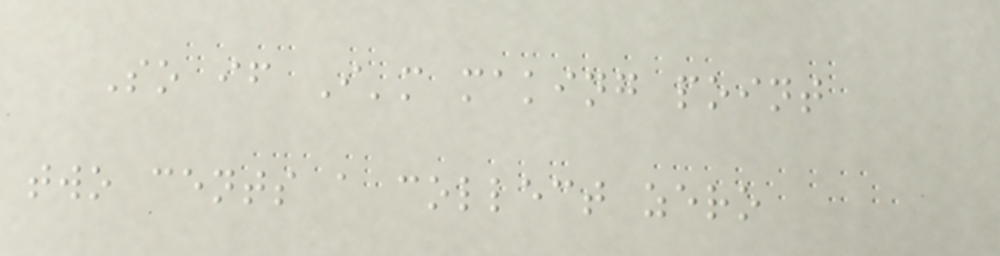So if I'm making point
two cents a collect zero
